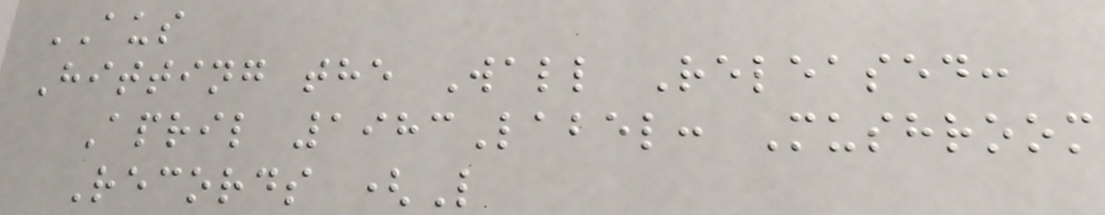AUS
Hitting the Wall Released:
April 1983Label: Mushroom
Records (L
